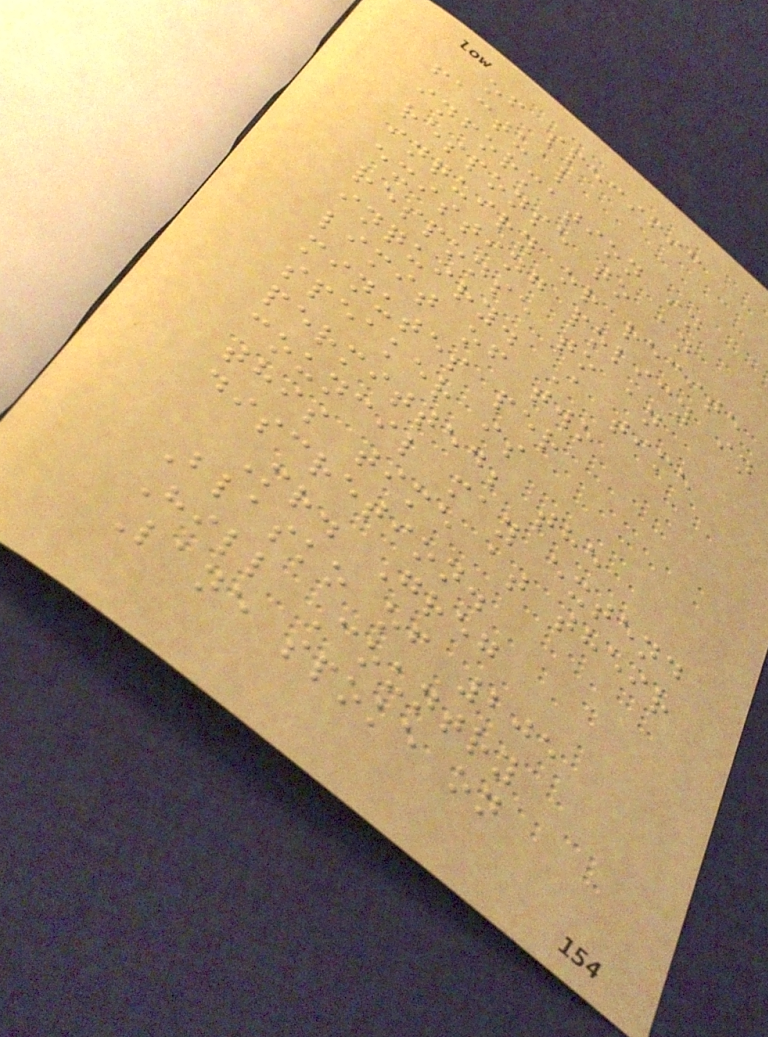of specific
factual
information in
response to an
inquiry or recite
existing policy in
response to an
inquiry. A time
limit of two
minutes per
speaker is
permitted; the
council may extend
this time at their
discretion.
Mr. Greg
Blasko of 205
Hill Country
Lane spoke on
